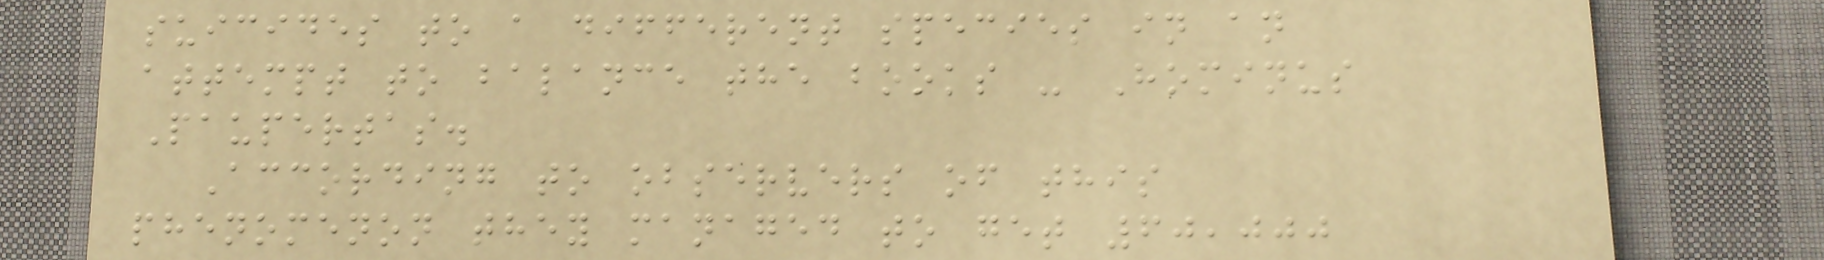suicides to a different species in an
attempt to balance the books - Hominus
Paupertas.
According to observers of this
phenomenon they managed to get 60,000
